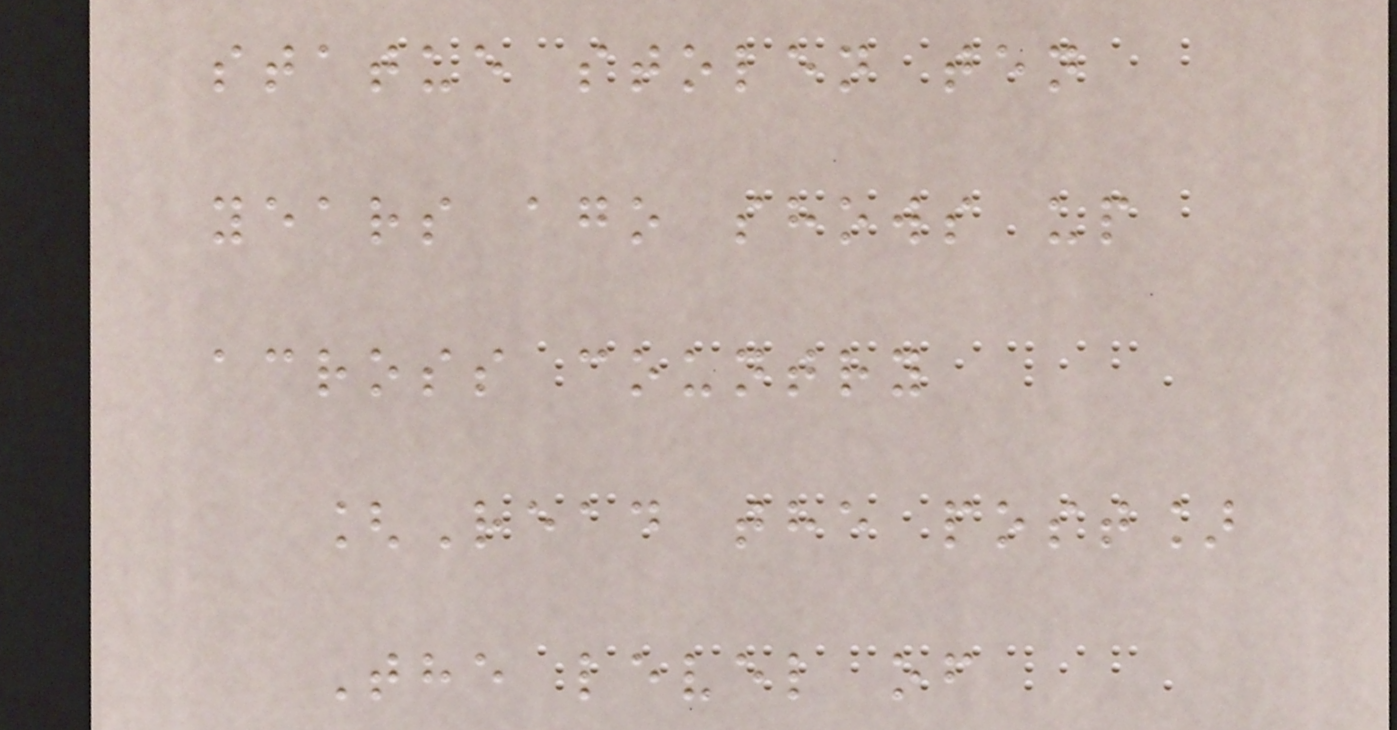statue stolen ten
years ago shows up
across country
[Read the post]
The level of
